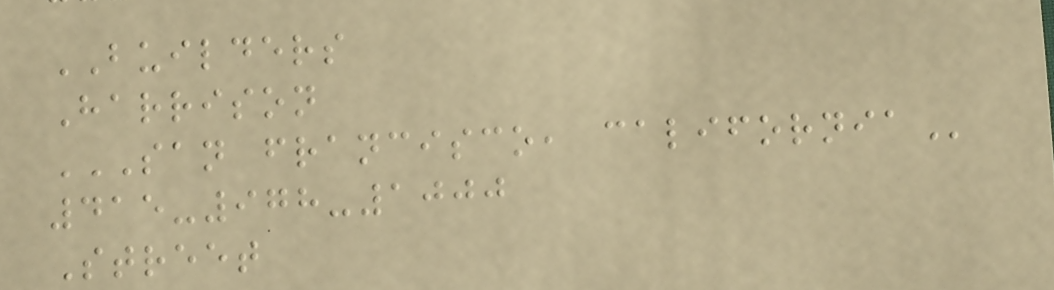BUILDERS
Harrison
SAN FRANCISCO, CALIFORNIA
415-978-1000
Street
